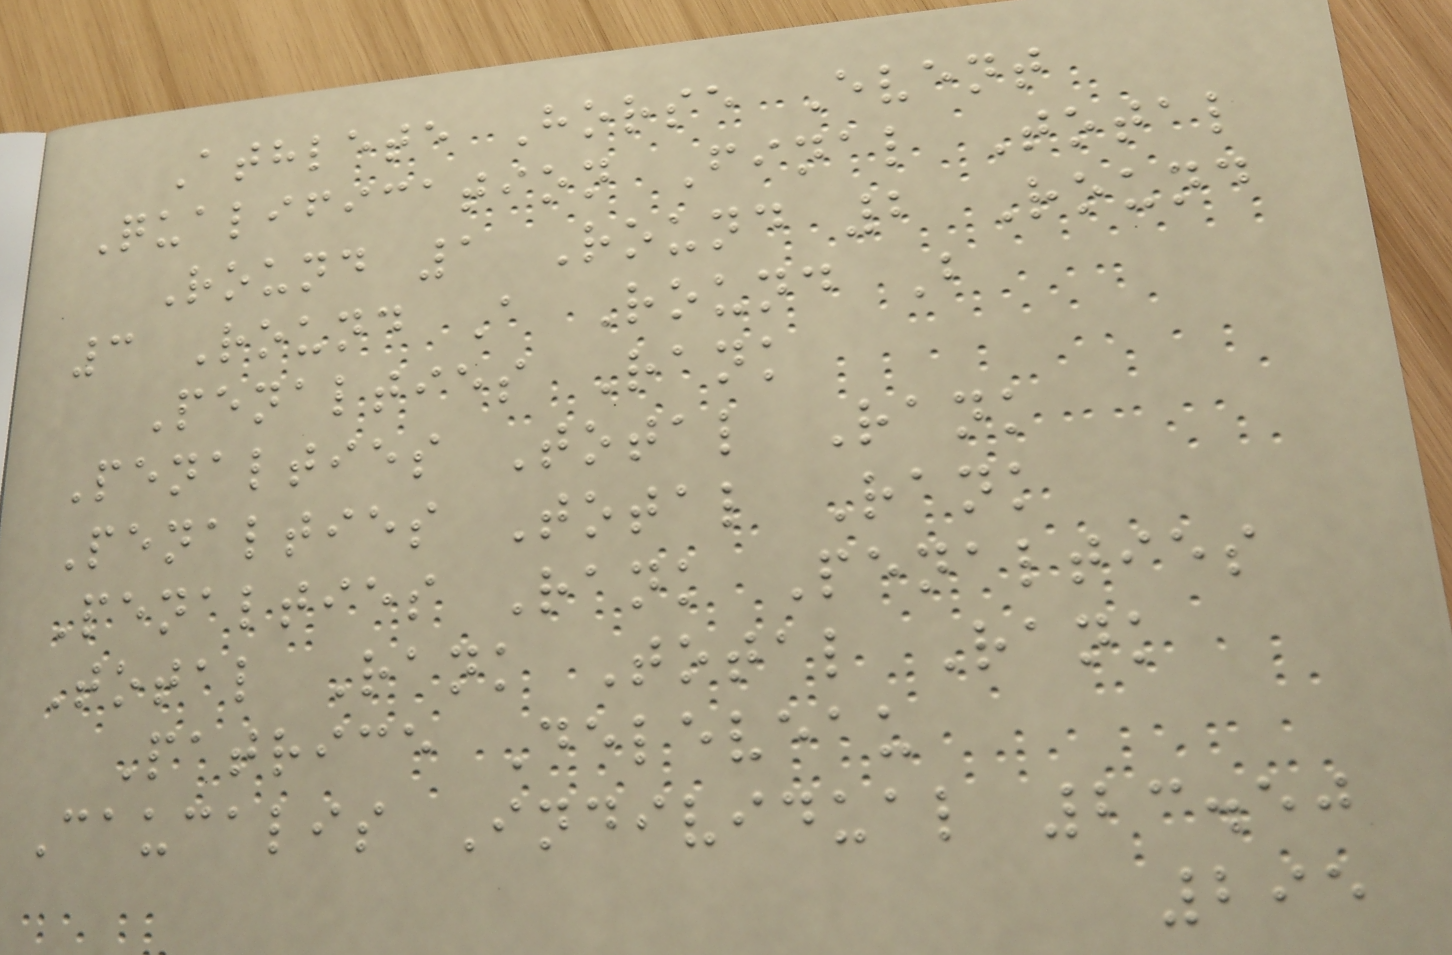Athlete Horse Event
Qualification Final Total
Round 1 Round 2 Round
3 Round A Round B
Penalties Rank
Penalties Total Rank
Penalties Total Rank
Penalties Rank Penalties
Total Rank Total Rank
Patrice Deleveau
Caucalis Individual 23.50
295
